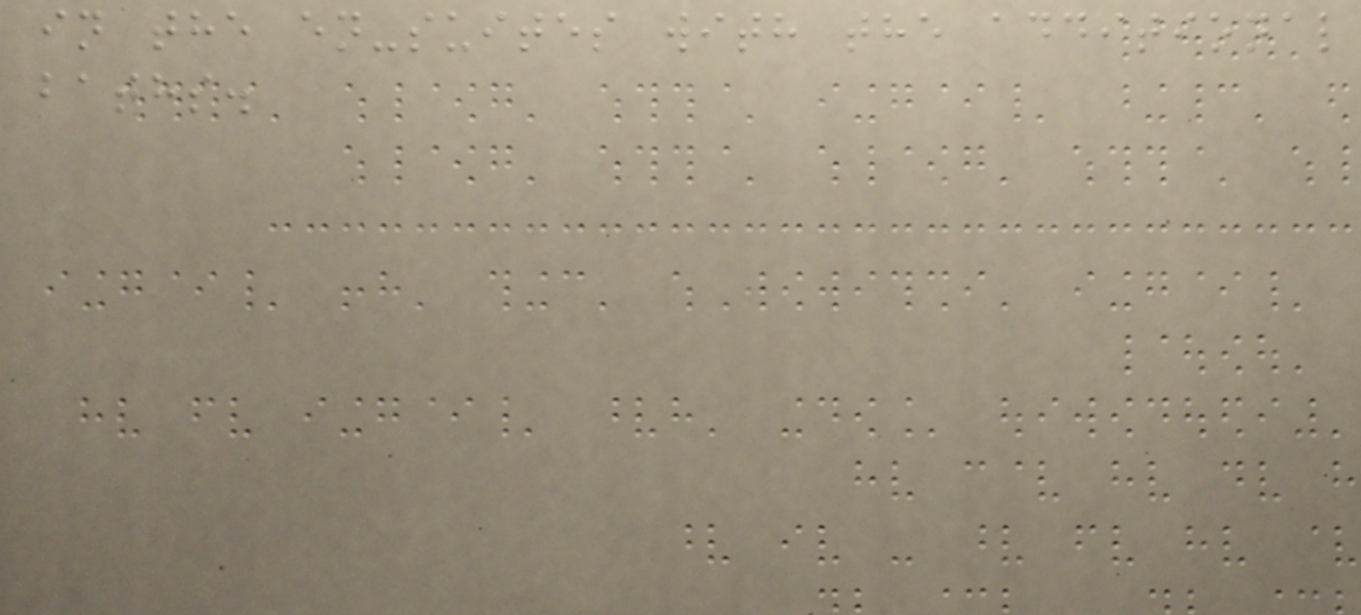in the en-suites with the additional
baths.
